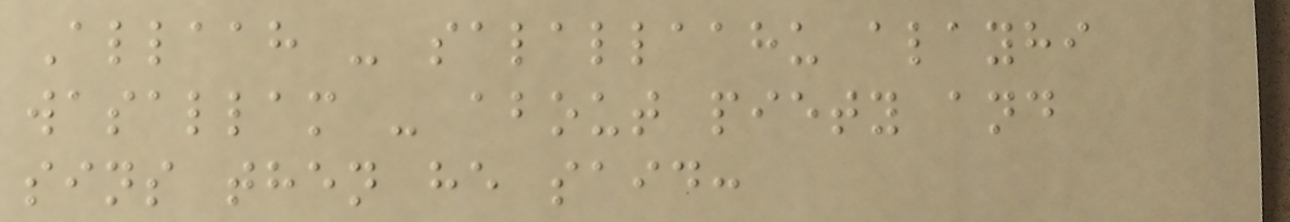Allaah - salallaahu alayhi
wasallam - about piety and
sins then he said:
